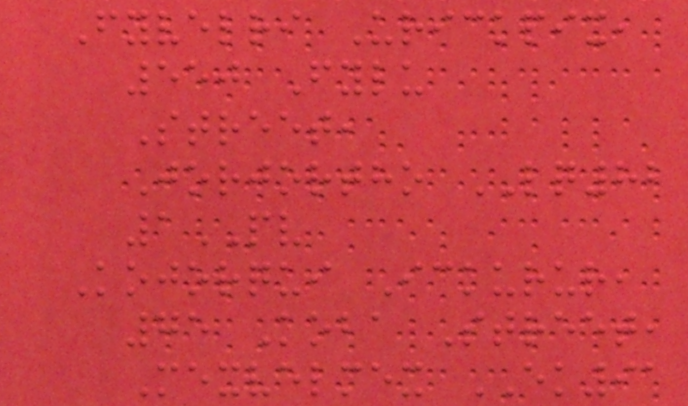Fyvelri Urickpix,
550 Fylu
Street,
Jorjortho LQ82
1PV
Kojorqui Ickurur,
75 Koba Street,
Mexvelmex EK91
